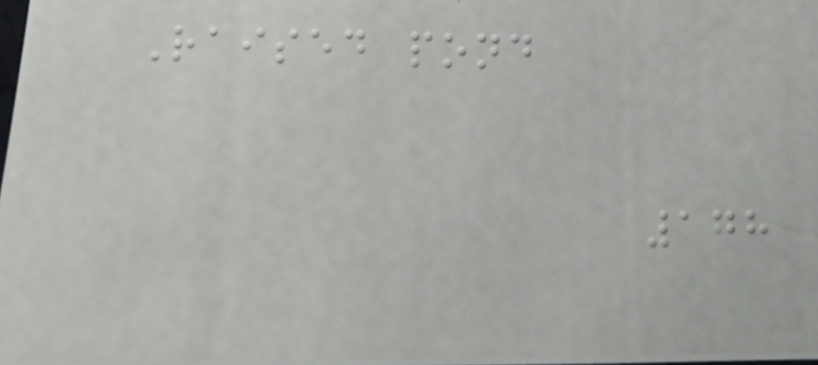Raised pond
178
